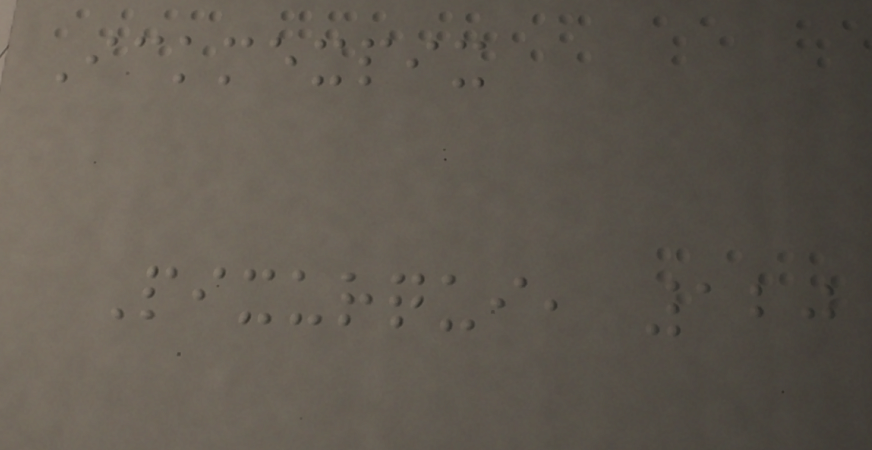Ickmexpix
Pixurqui, 120
